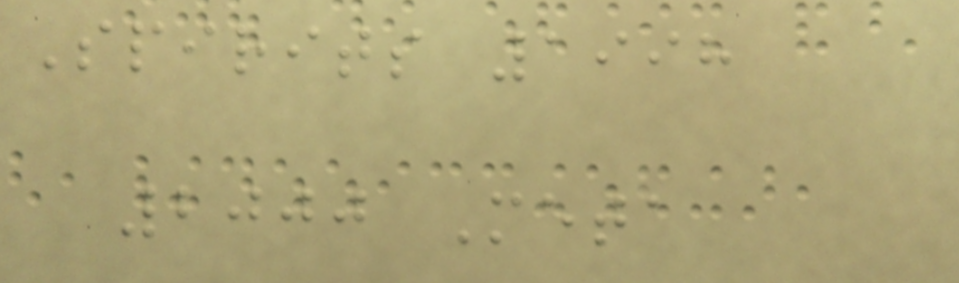Spirits 1998
2000 Meta
